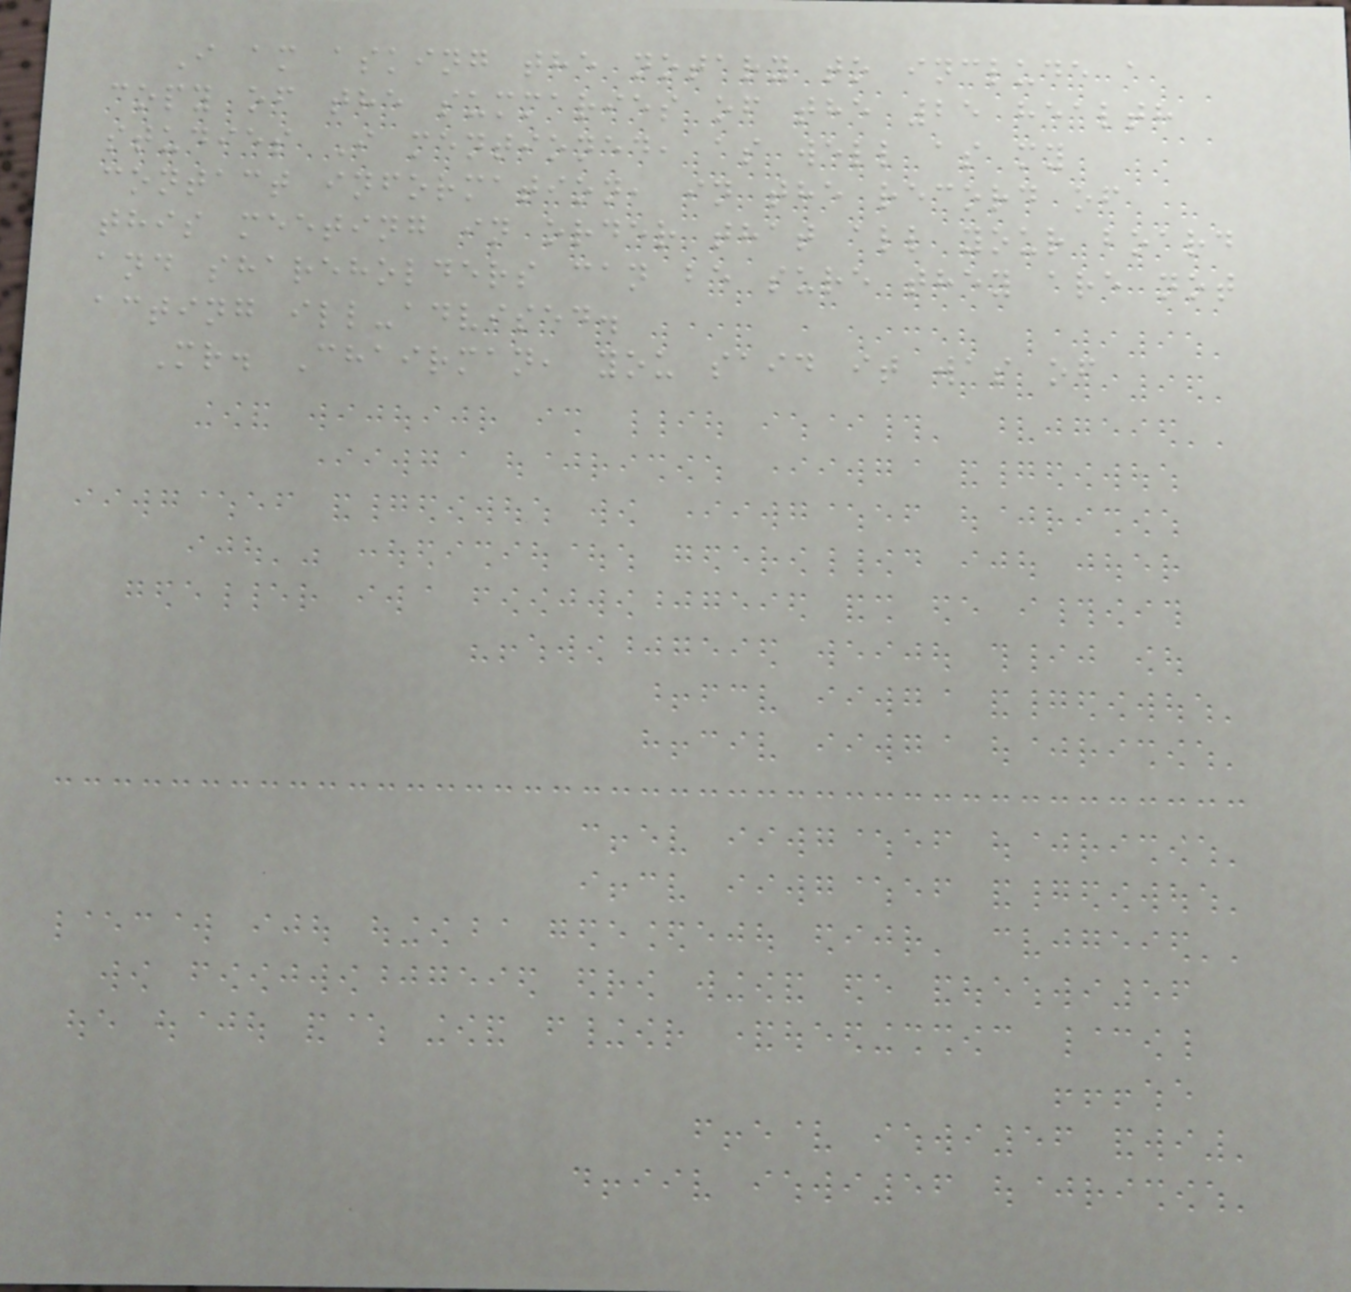I am asking the notary to include a
copy of the summaries of the 25 health
studies I mentioned, as well as my
contact information, in the record of
this meeting in order that all your board
and shareholders can be sure they are not
acting ill-advised.
Mr. Chairman, you said it was of
